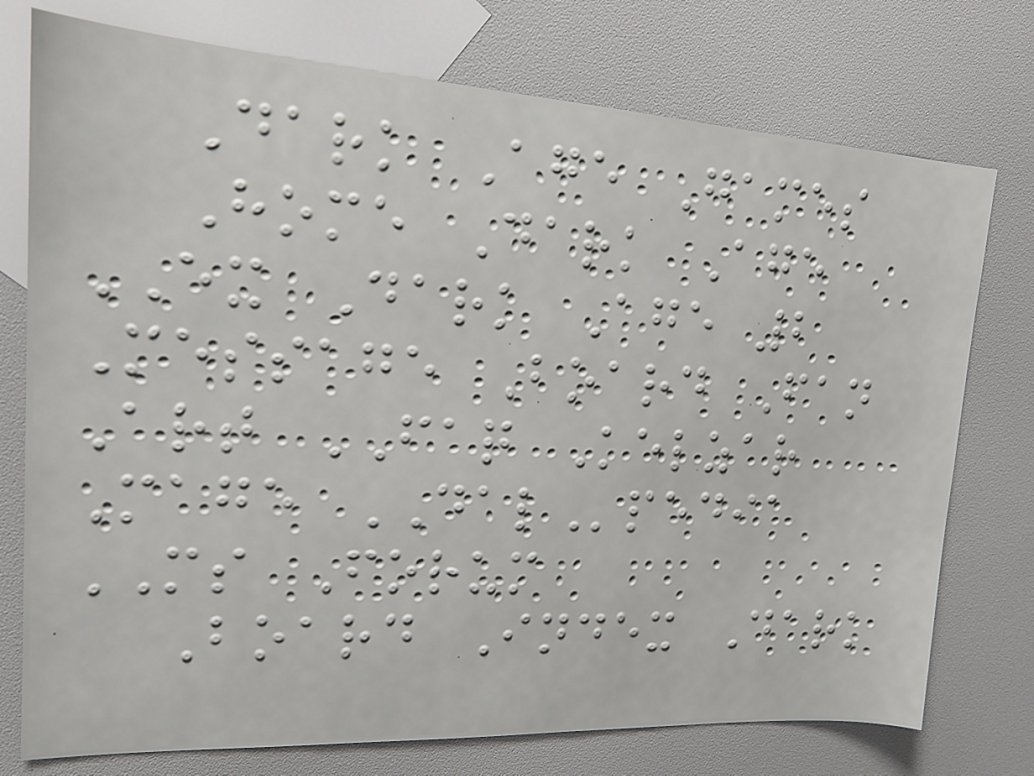Dark Age Games
Home Dark Age
EX Dark Age 2
Message Board Fan
Art FAQ Kelzar
Mage DALpedia
MS Forum
Board Index Dark
